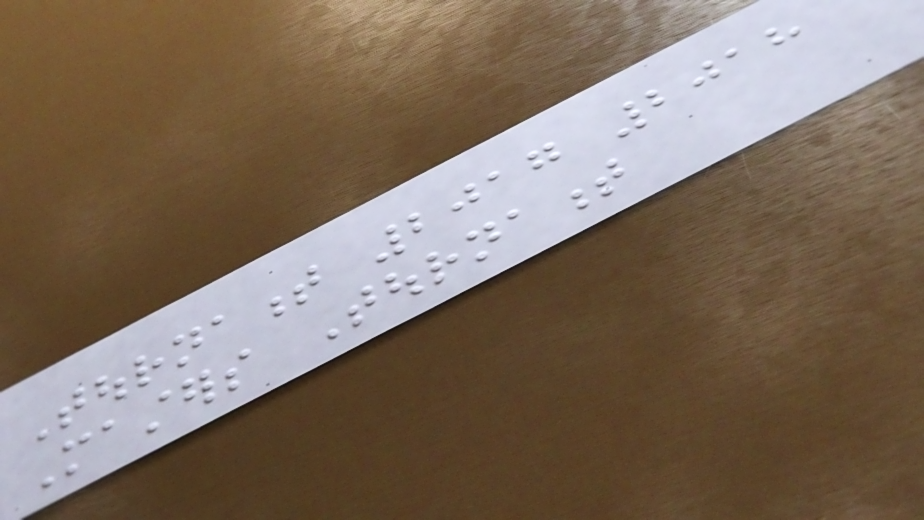Tournament 2017 2018
Masters Tournament
